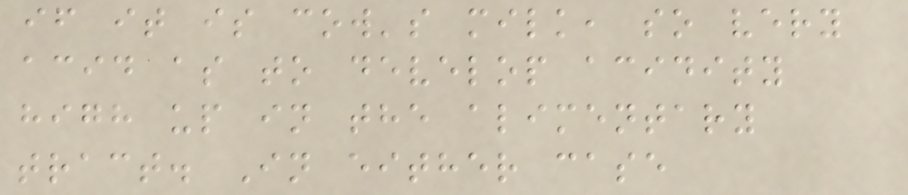if it is cow's milk, so very
acid as to develop acidity
high up in the alimentary
tract. In either case
